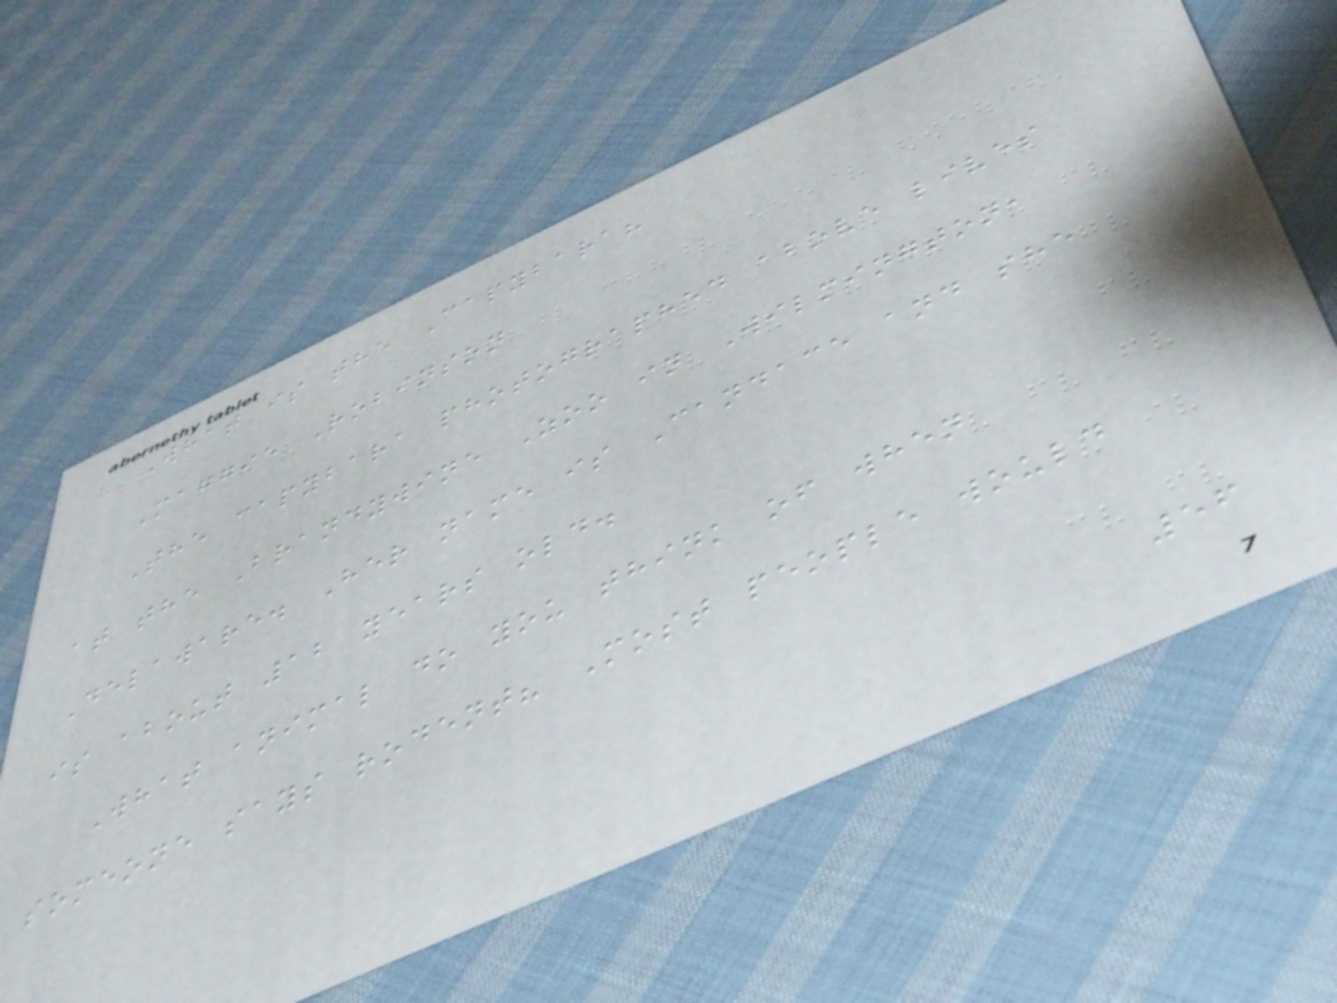What is the Capybara?
Maggie Robinson
The capybara photographed above lives
at the Brandywine Zoo in Wilmington,
Delaware. Her name is Candace and she
is about 12 years old.
What animal do you think of when
someone says rodent? Most people would
56
